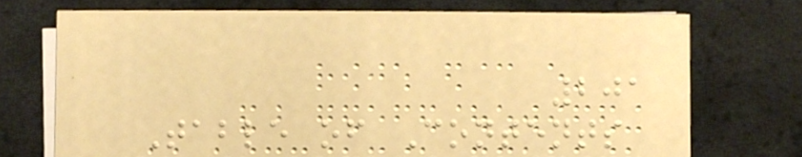201
Table of Contents
